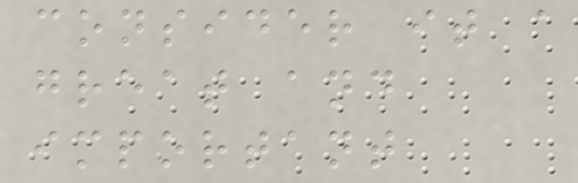consider it a
great and
important
